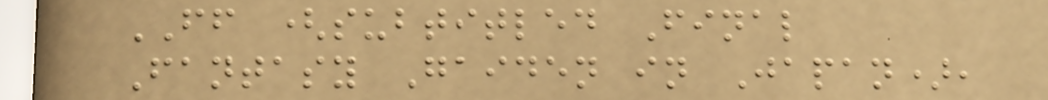FF (subtitled Final
Fantasy Gaiden in Japan),
